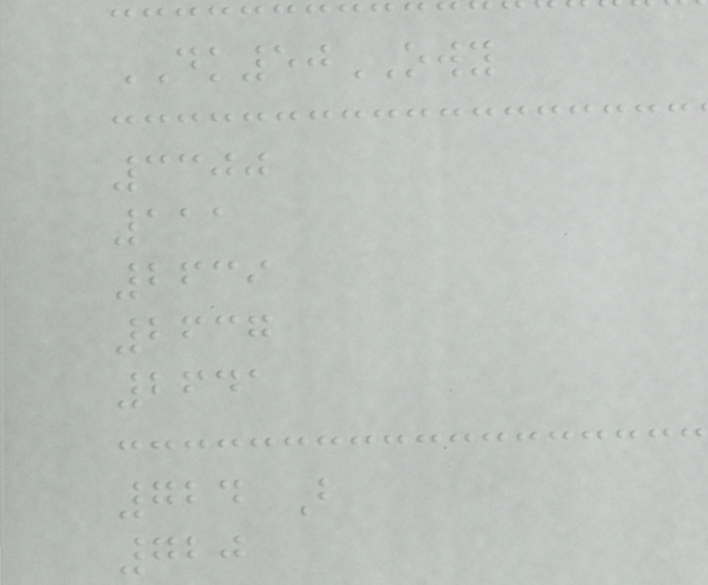DK50OWY
3300
111
2639
2637
2641
724 B
720
